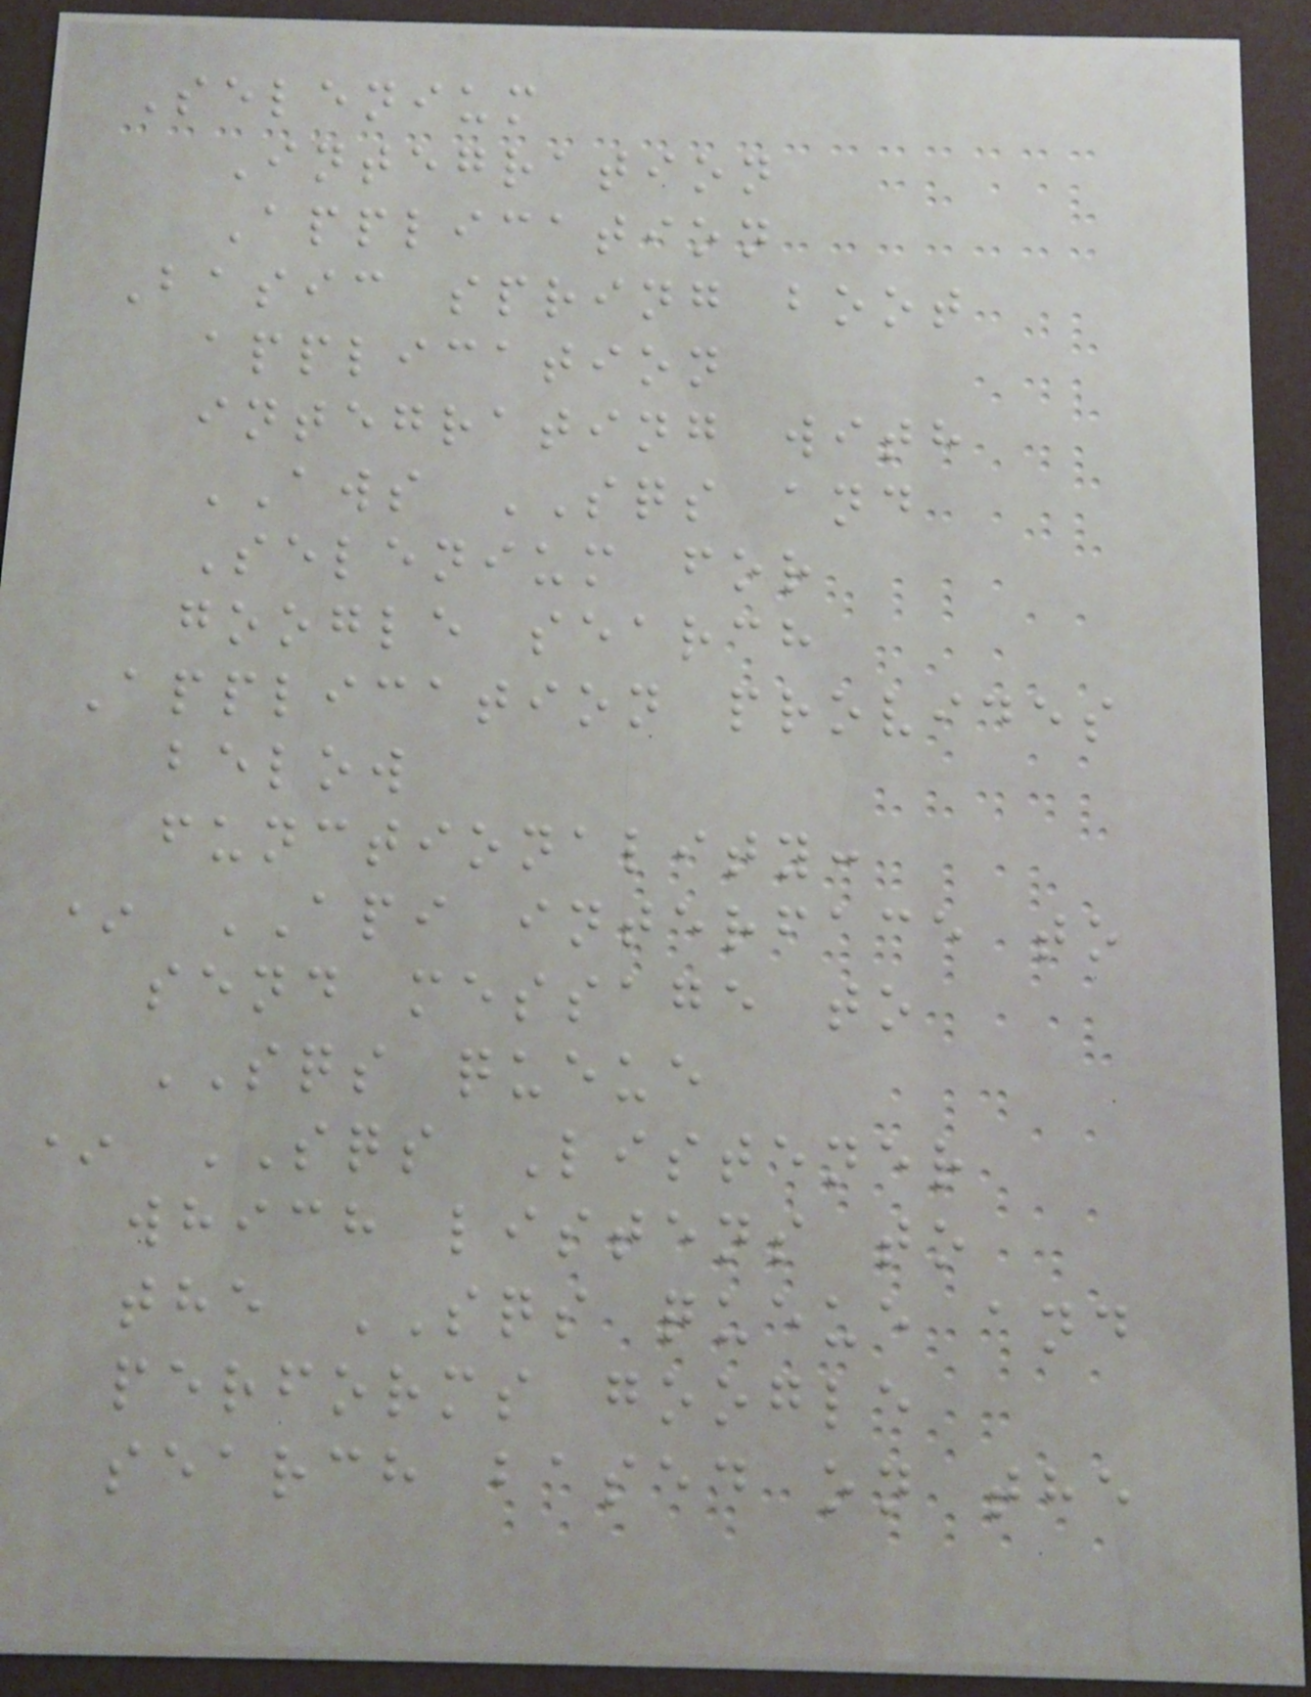Selenium
Integration
Application
Basic spring boot
application
integrating with
AWS SQS and
Selenium for
google search
Application provides
below
functionality:
* API interface to
send message to
SQS queue
* SQS Listener
which listens to
the SQS queue and
performs google
search based on the
